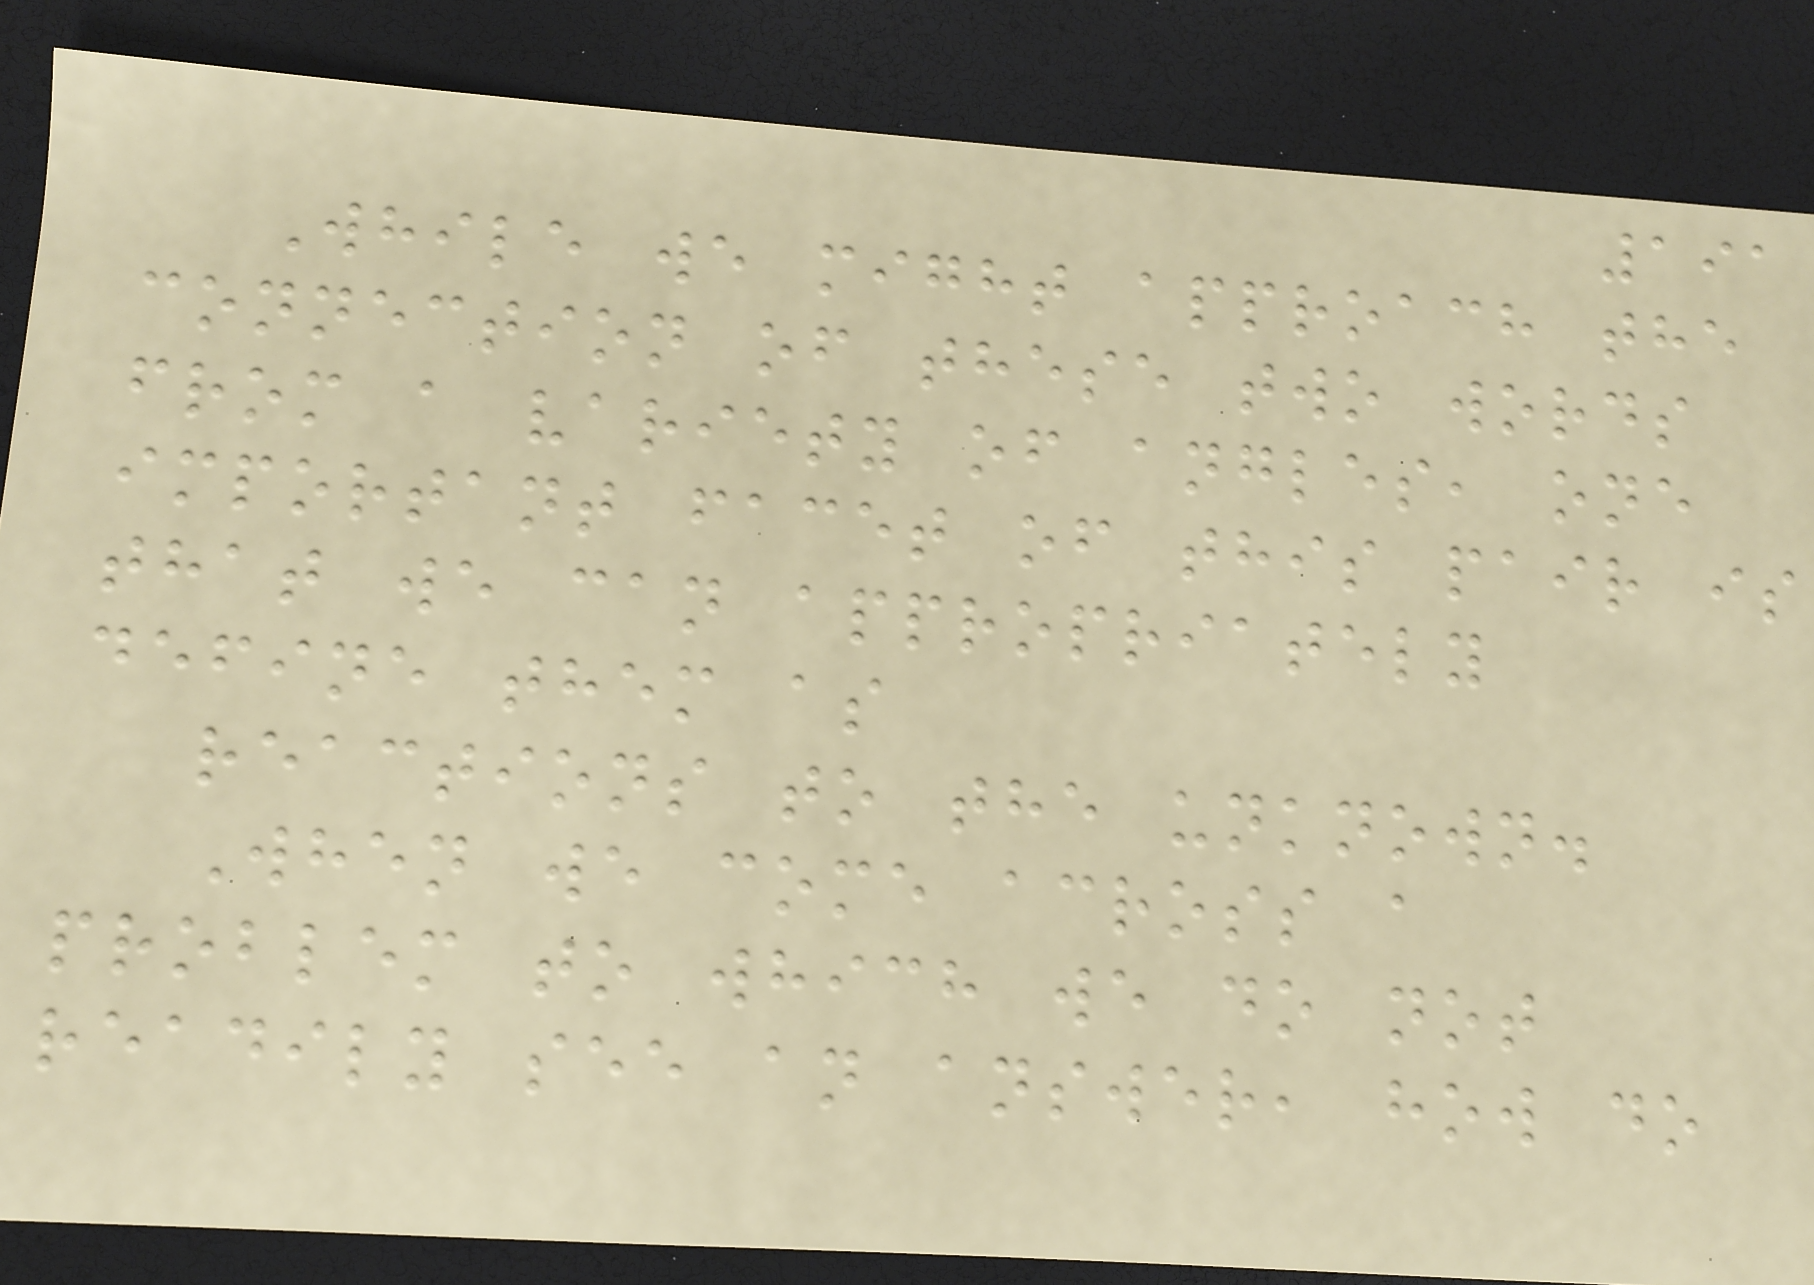191
While we might approach the
connection of these two words
from a variety of angles, one
important facet of this pair is
that we can appropriately
define them as
reactions to the unknown.
When we come across a
problem to which we do not
readily see an answer, how do
